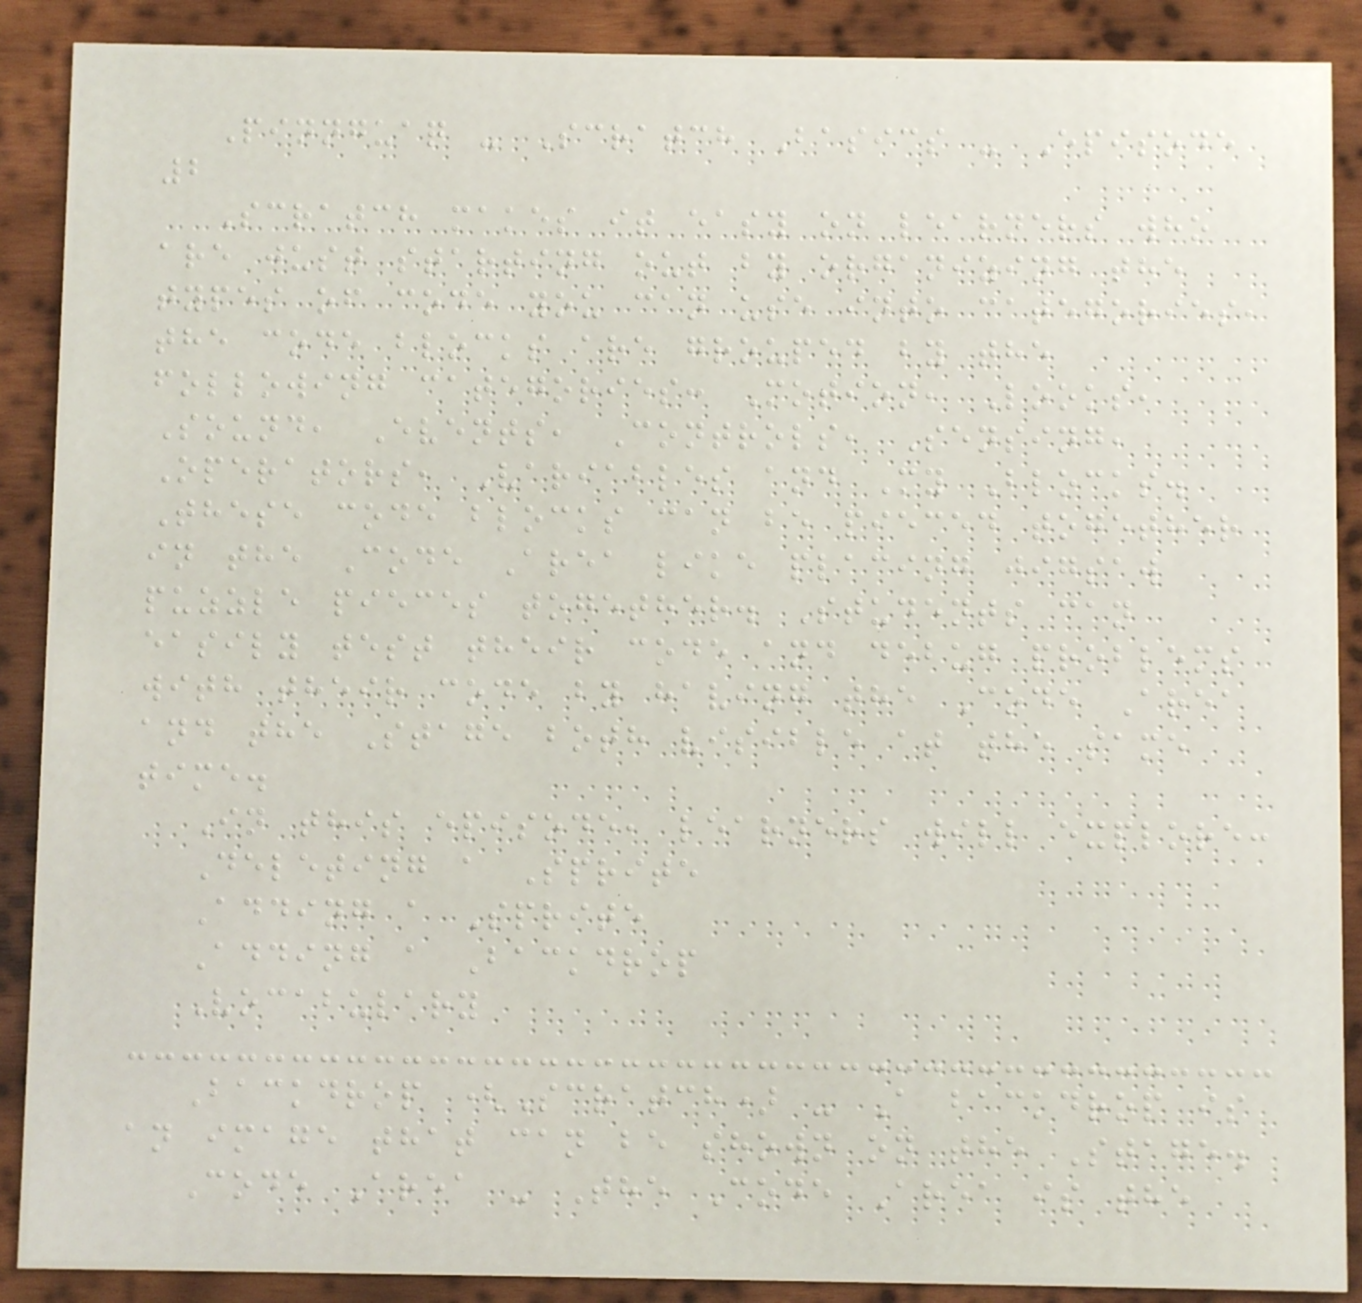Pinnguaq - Scratch Basics - Episode
2
Scratch makes it easy on learners who
are just starting out by organizing the
types of code you can use into categories,
the code blocks are grouped by the
following categories: Motion, Looks,
Sound, Events, Controls, Sensing,
Operators, Variables and My Blocks.
These code blocks can be pieced together
in the Code Area like placing jigsaw
puzzle pieces together. Students can
easily test their code and debug problems
with their code by having the Code Area
and the Stage both visible at the same
time.
In this episode, learners will explore:
Deleting a Sprite
Adding a Sprite
Adding a Backdrop
Vocabulary
Backdrop (Scratch) - A backdrop is
an image that can be shown on the Stage.
Code Area - The Code Area is the
